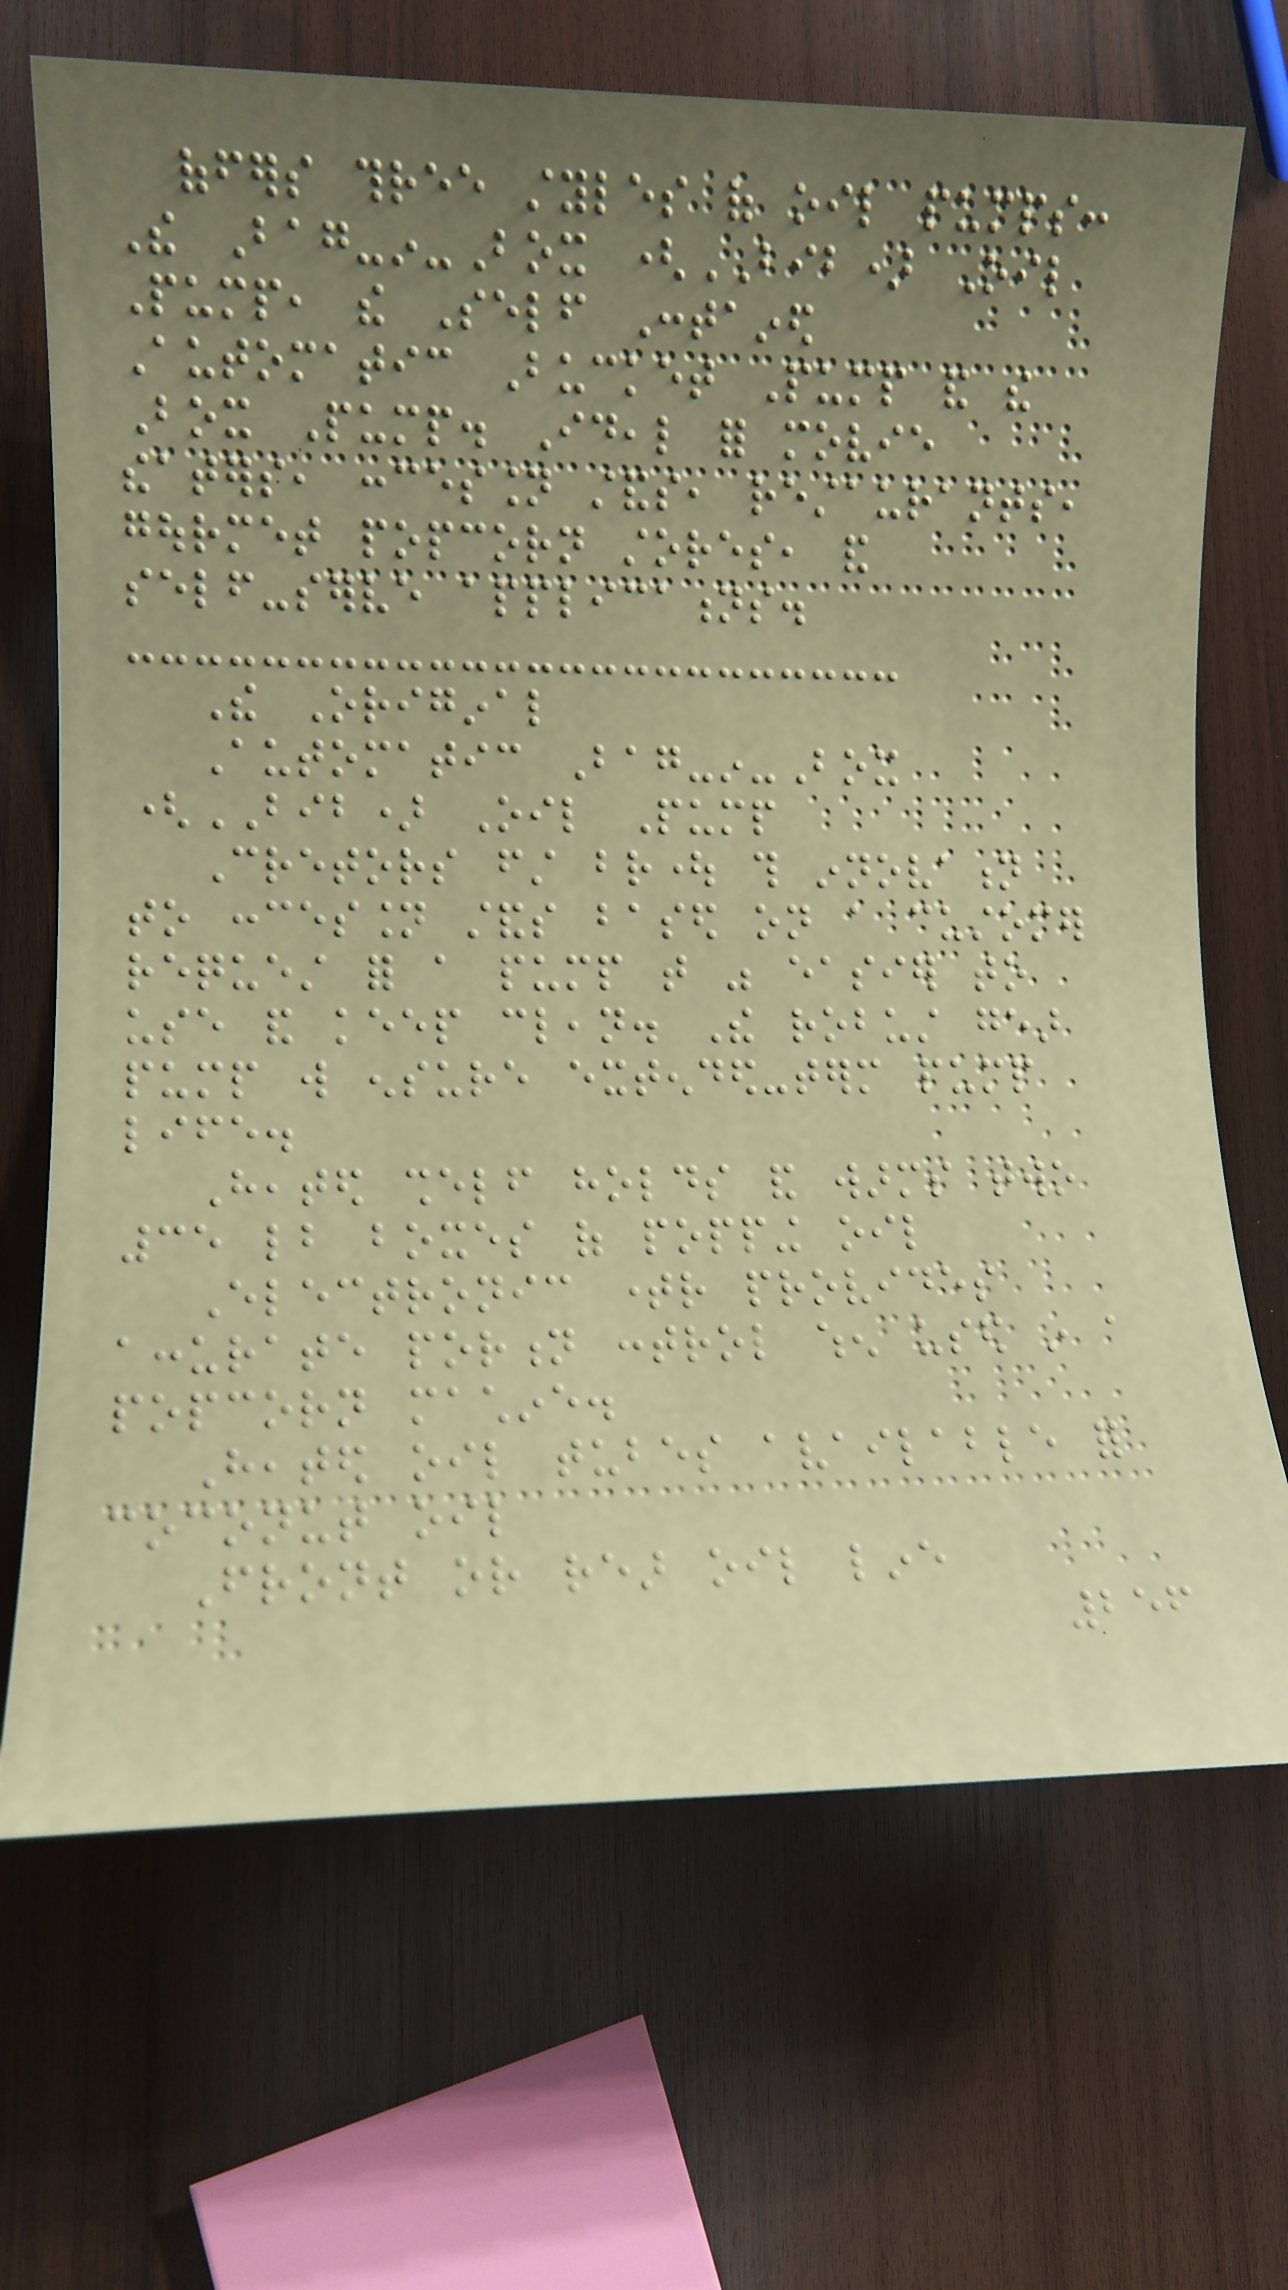offers three styles of oil pumps:
The Bag-in-Box (BIB) Oil
Pump, the Self Contained
Automatic Bucket Pump and the
Box Pump. Ideal for movie
theaters, concession stands, restaurants,
gourmet popcorn stores, and
self-serve applications.
The Original
Automatic Bag-in-Box
(BIB) Oil Pump
Cretors first brought this innovation
to concession stands based on a customer
request for a pump that was easier to
use and keep clean. The robust gear
pump will ensure extended-term pump
life.
Heated shelf holds and warms two
35 lb boxes of popping oil
Electronic timer provides
accurate portion control when used in a
popcorn machine.
Heated oil tubes available for
coconut oil
Front or rear oil line
256
